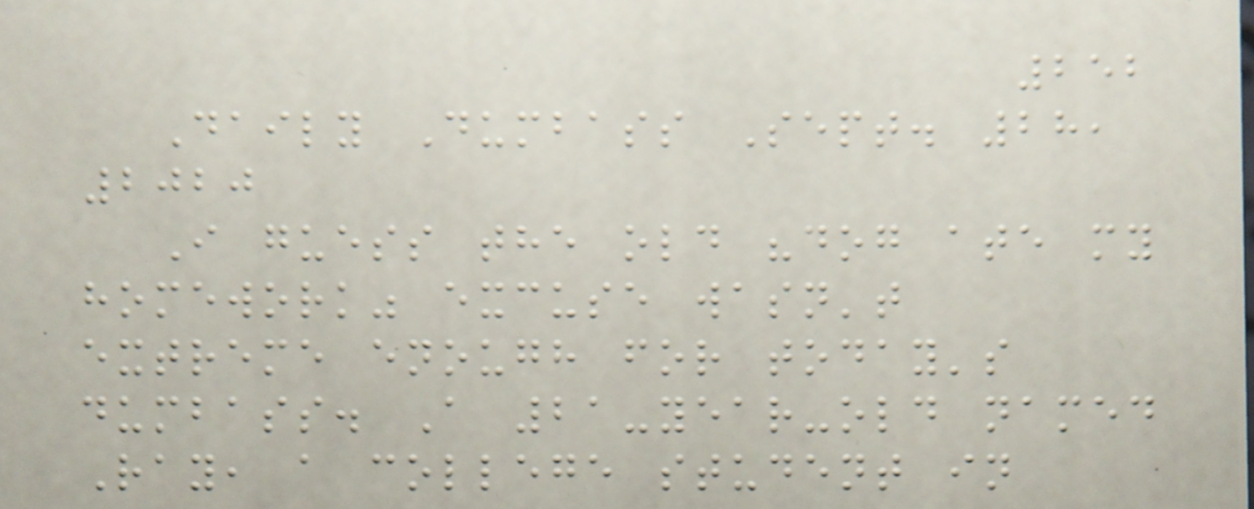252
Daily Dumbass Sept. 28,
2020
I guess the old "dog ate my
homework" excuse wasn't
extreme enough for today's
dumbass. A 21-year-old named
Ray, a college student in
